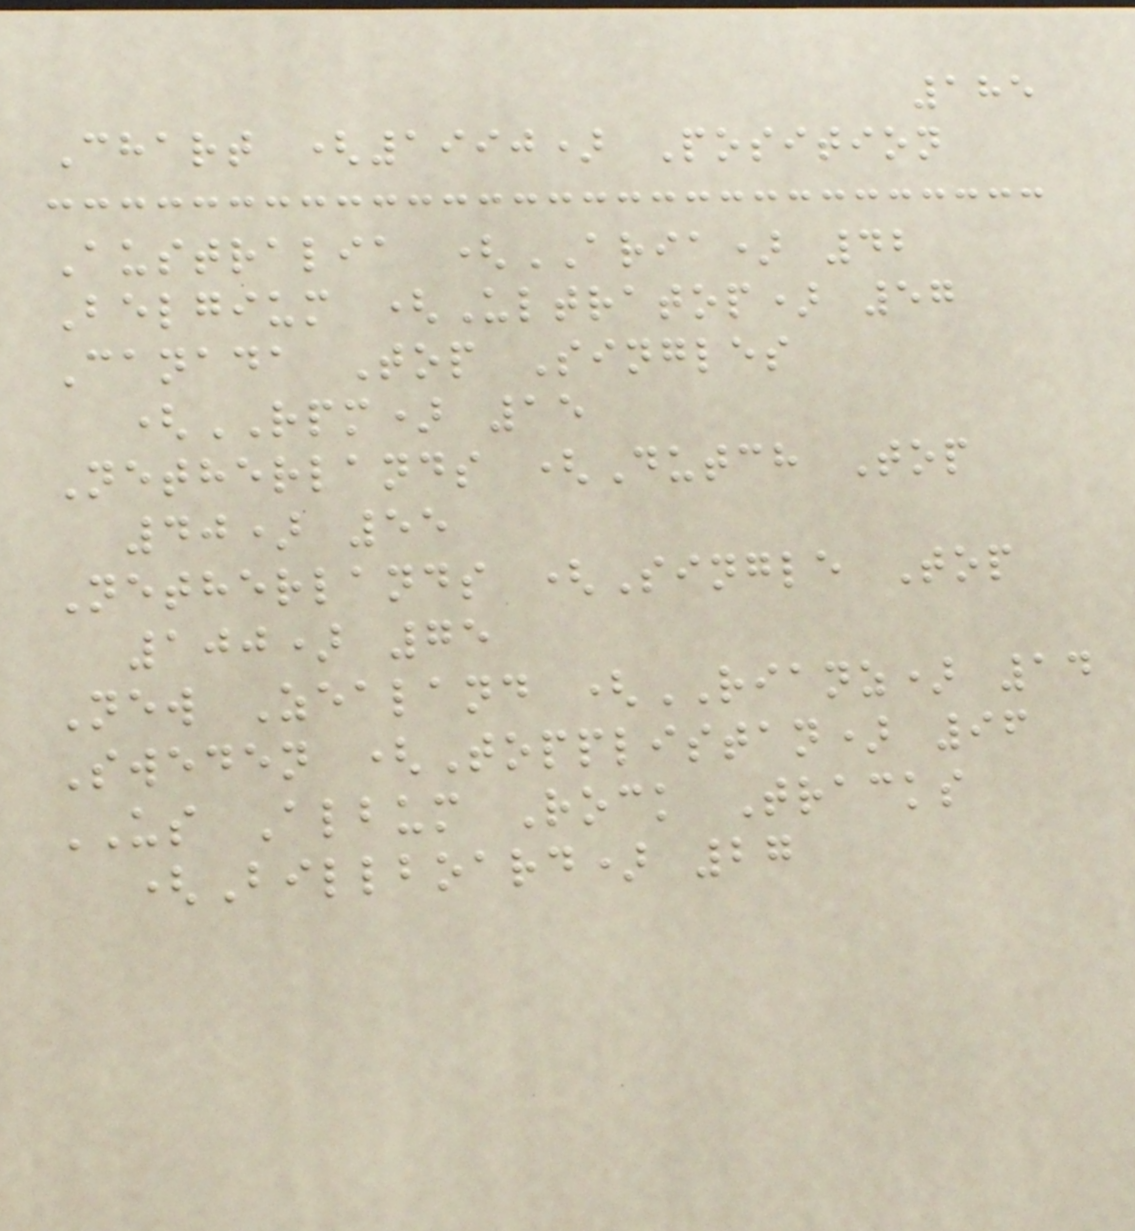185
Chart (1990) Position
Australia (ARIA) 42
Belgium (Ultratop) 57
Canada Top Singles
(RPM) 15
Netherlands (Dutch Top
40) 55
Netherlands (Single Top
100) 75
New Zealand (RIANZ) 14
Sweden (Topplistan) 96
US Album Rock Tracks
(Billboard) 27
